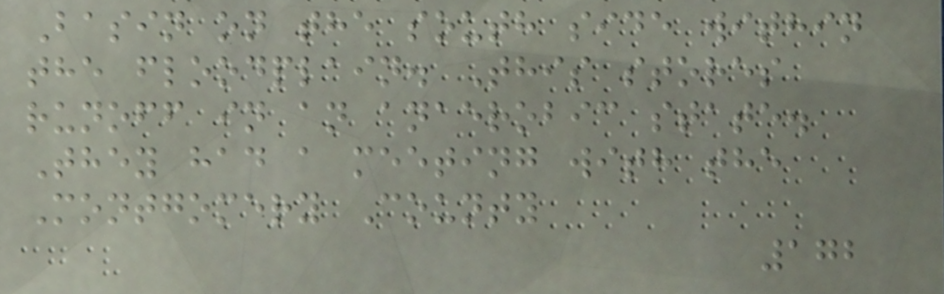Basin on the south side within
the floodplain. This stores
runoff in an anaerobic state.
They had a meeting with the
Montgomery County
172
